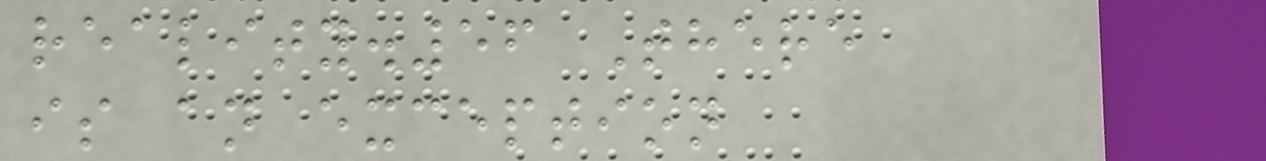reality.56 There
is an exception
